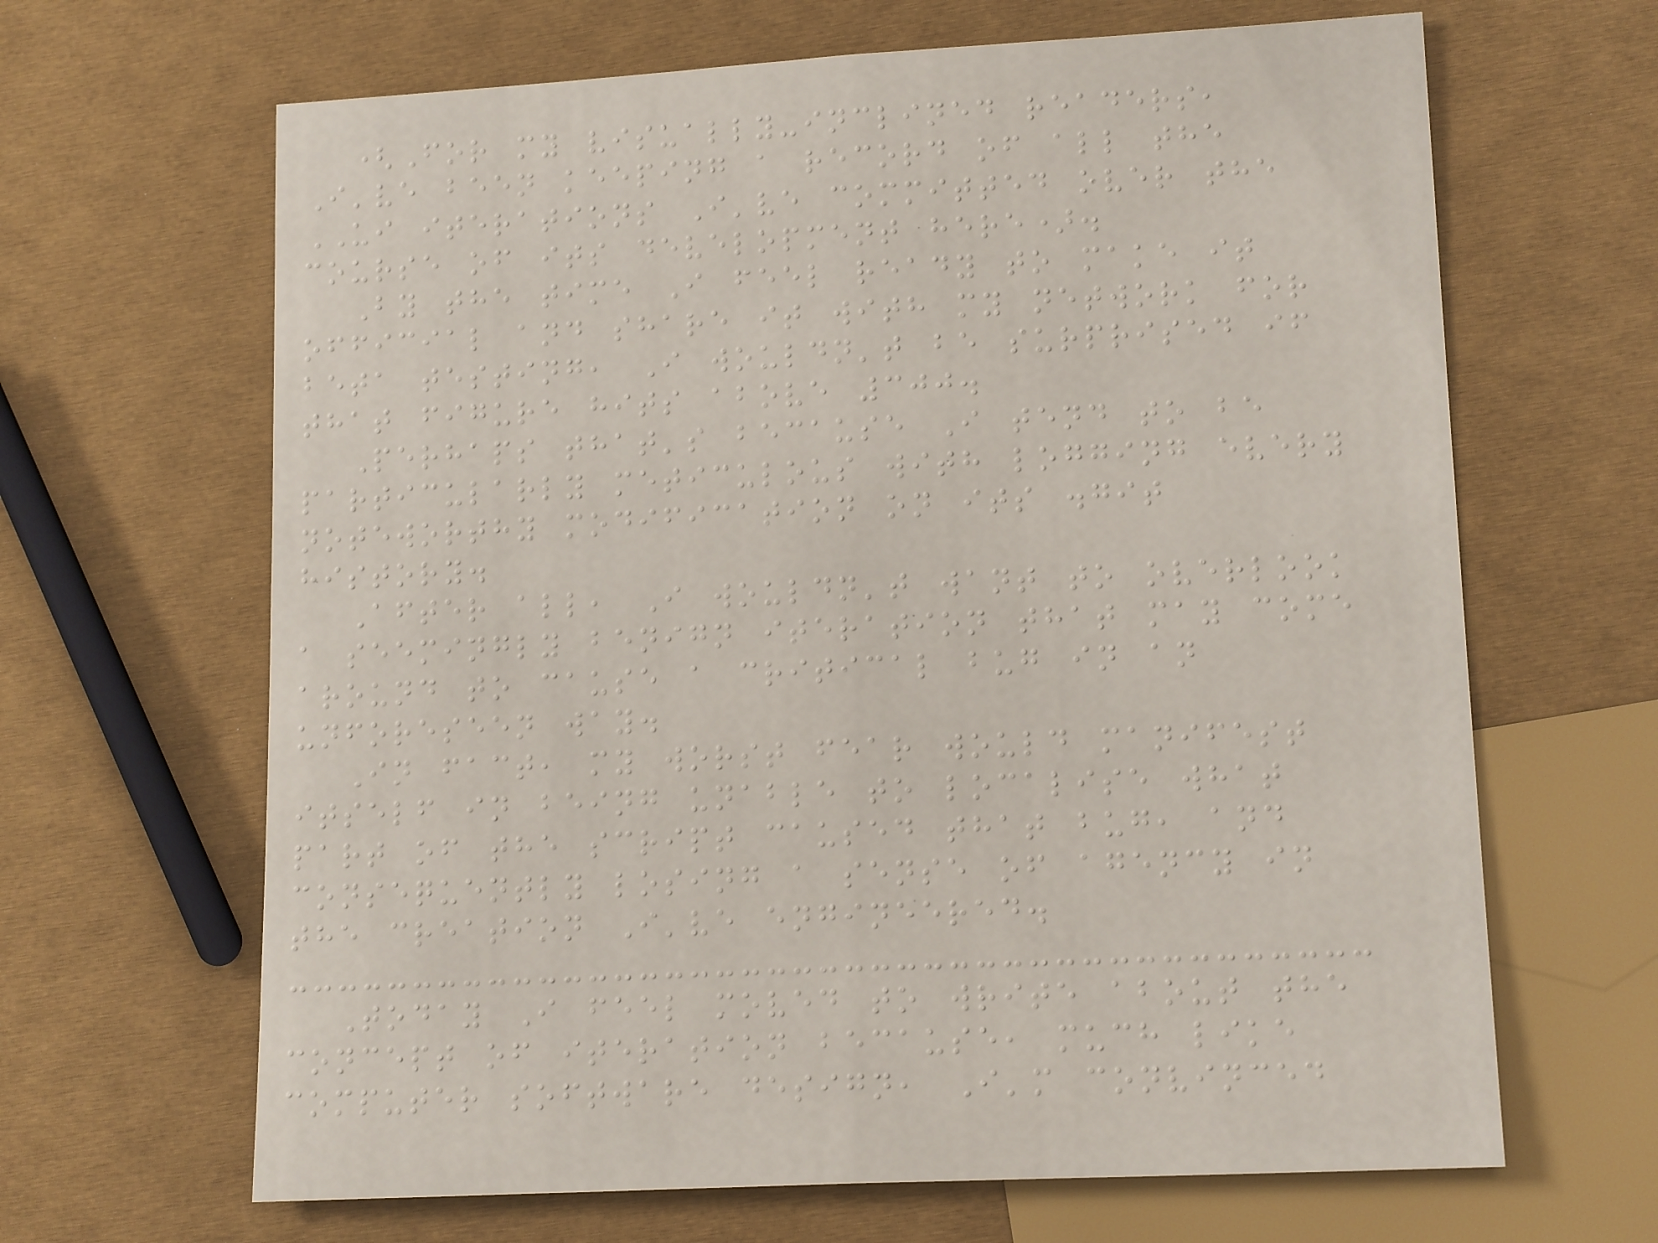(For my visually-inclined readers,
I've been keeping a record of all the
UI iterations I've committed over the
course of its development here).
By the time I feel ready to make it
official and share it with my network for
beta testing, I wouldn't be surprised if
that figure hits above 300.
Perhaps that's because I tend to be
particularly meticulous with logging every
noteworthy modification on its .git
history.
After all, I wouldn't want to overlook
a seemingly benign iteration that may come
around to cause a critical bug in an
unforeseen way.
In fact, my worst fear would manifest
itself in being unable to localise what
part of the script caused that bug, and
consequently losing a sense of agency in
the creation I've engineered.
Today I feel moved to write about the
concept of iteration because, much like
computer software design, I'm convinced
